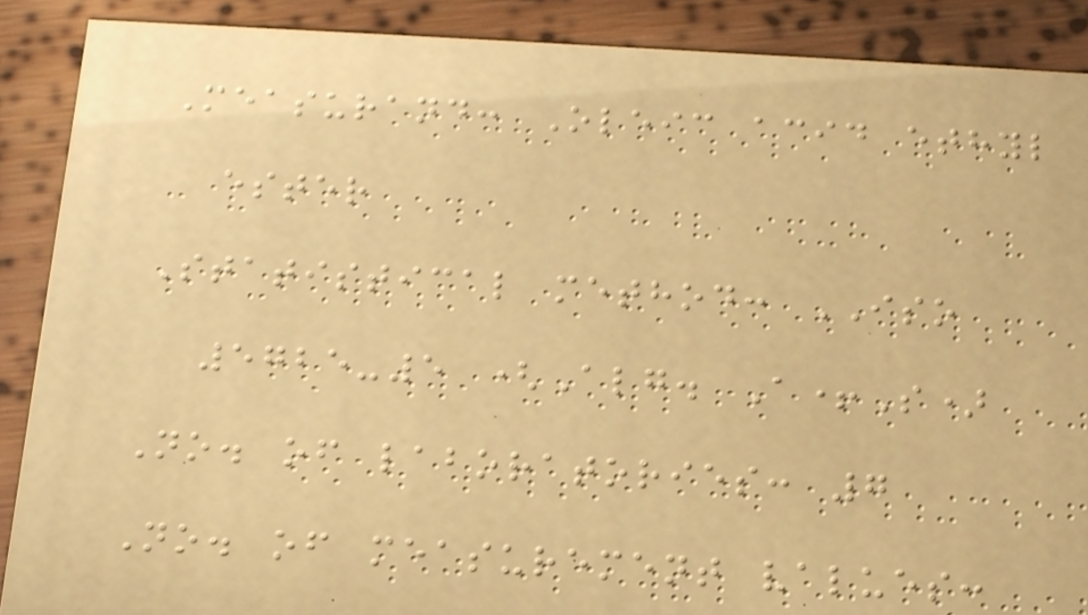Measurand: Oleic acid ethyl
ester
Statistical method: ISO
5725-5 (Alg. A+S)
No. of laboratories: 7
No. of measurement values:
